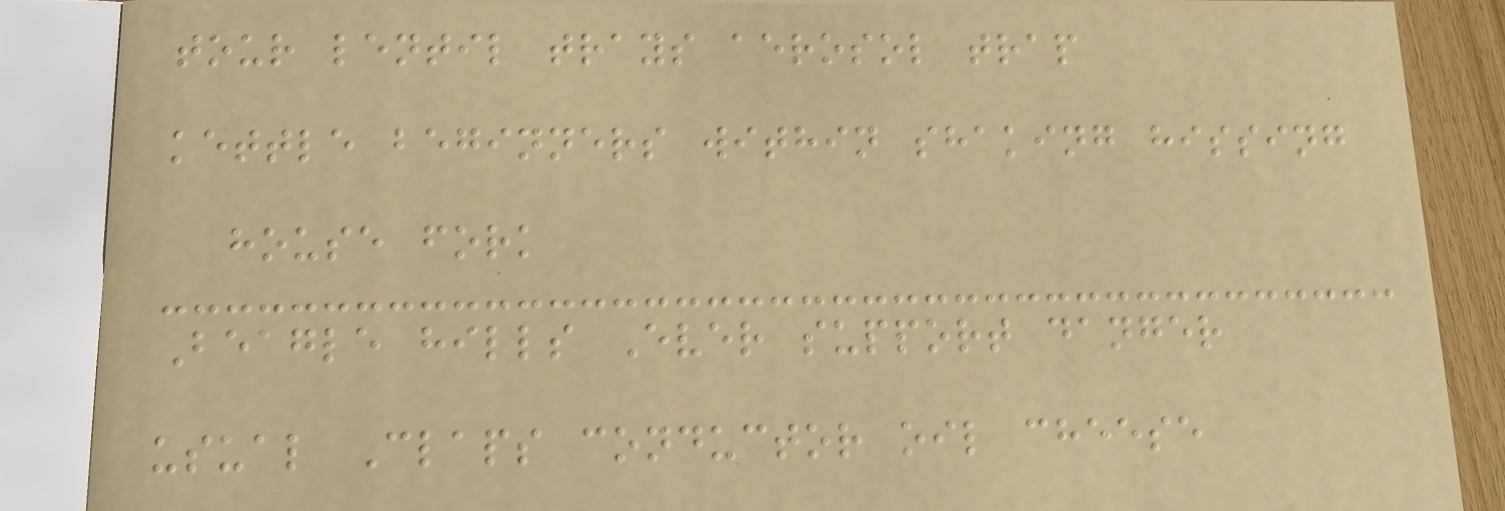tour lentil trays aerosol trap
kettle beginners within shaking hissing
house fork
Beagle hills Ever support danger
usual Claps conductor oil cheese
